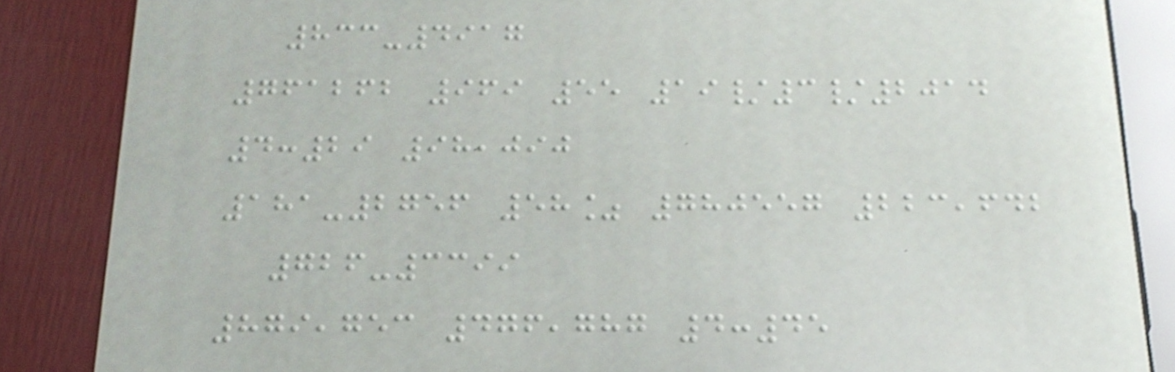833-4917
761262 969 55 19/3/2014
4:29 98,090
181-2756 58% 780557 223,642
726-3399
879,753 476,787 4:45
